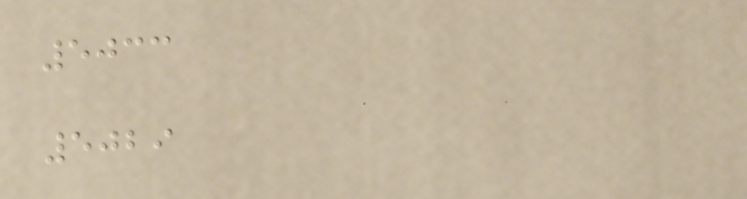5033
5029
